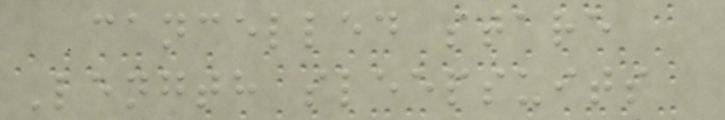cancelled stare
Length sleepsuits
